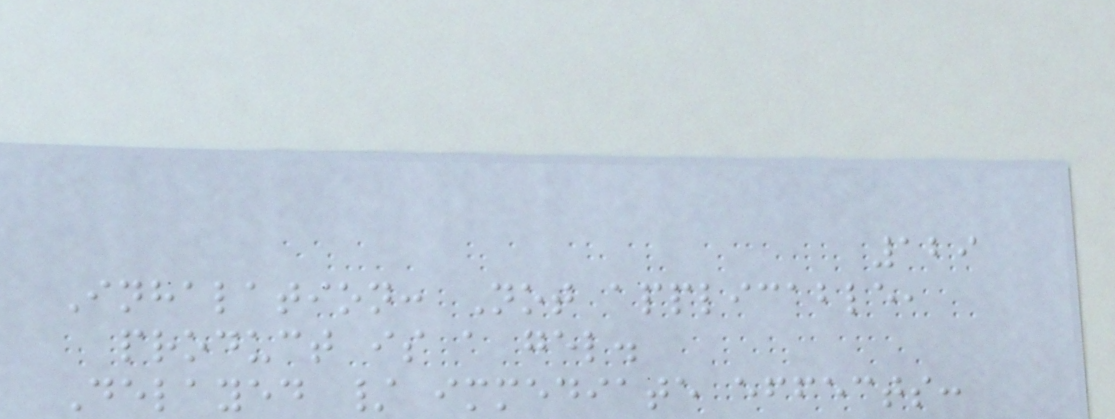129
Inhalation: Not applicable,
product is a gel.
Delayed / immediate effects:
